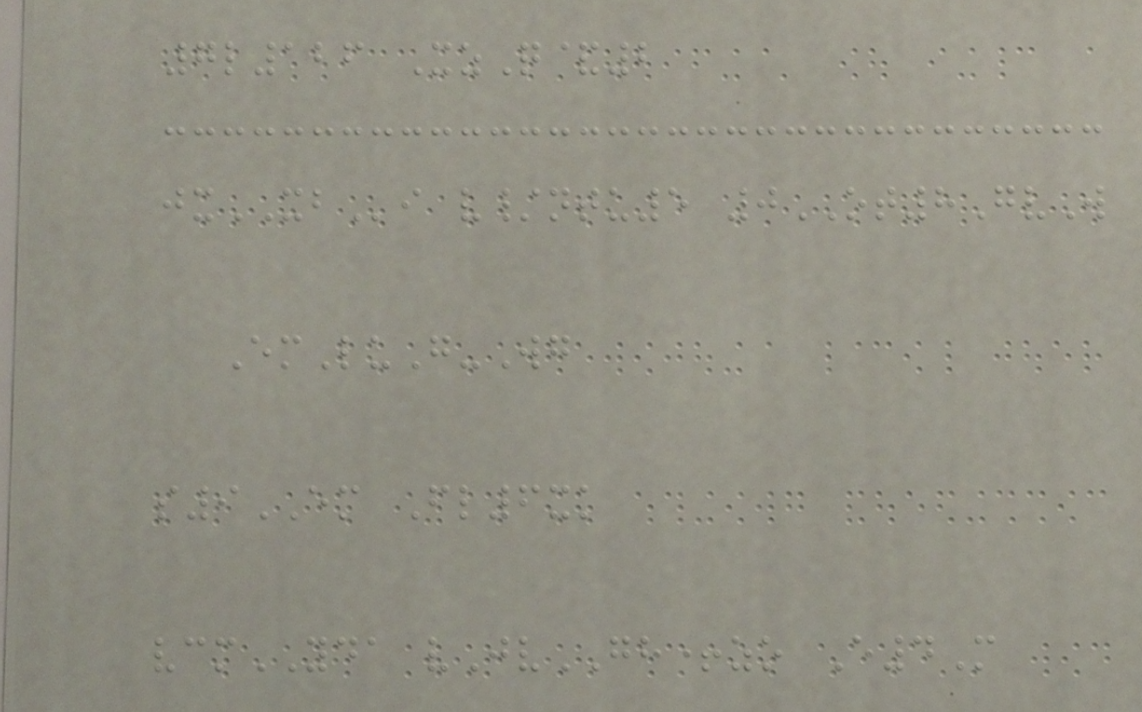7l126 XzQ&2
jxXBi v/ntu5 0OT8GvW
EmLuG-Wg
s9EM Fl6xk
vcmYDA vJvGH+zo E4M
